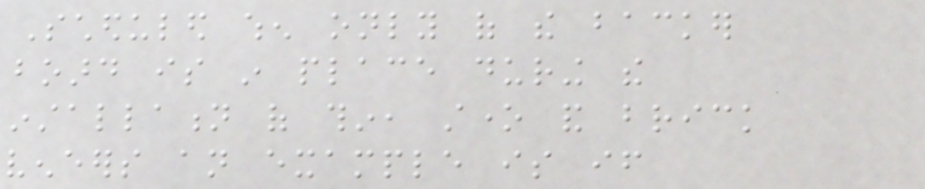Scheduled when only of the backer
board is in place during the
installation of thin, stone and brick
veneers an example is if
